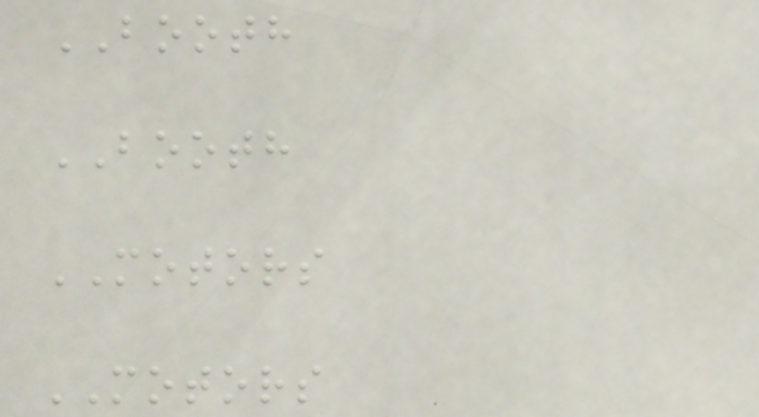BOOTH
BOOTH
MOTORS
MOTORS
